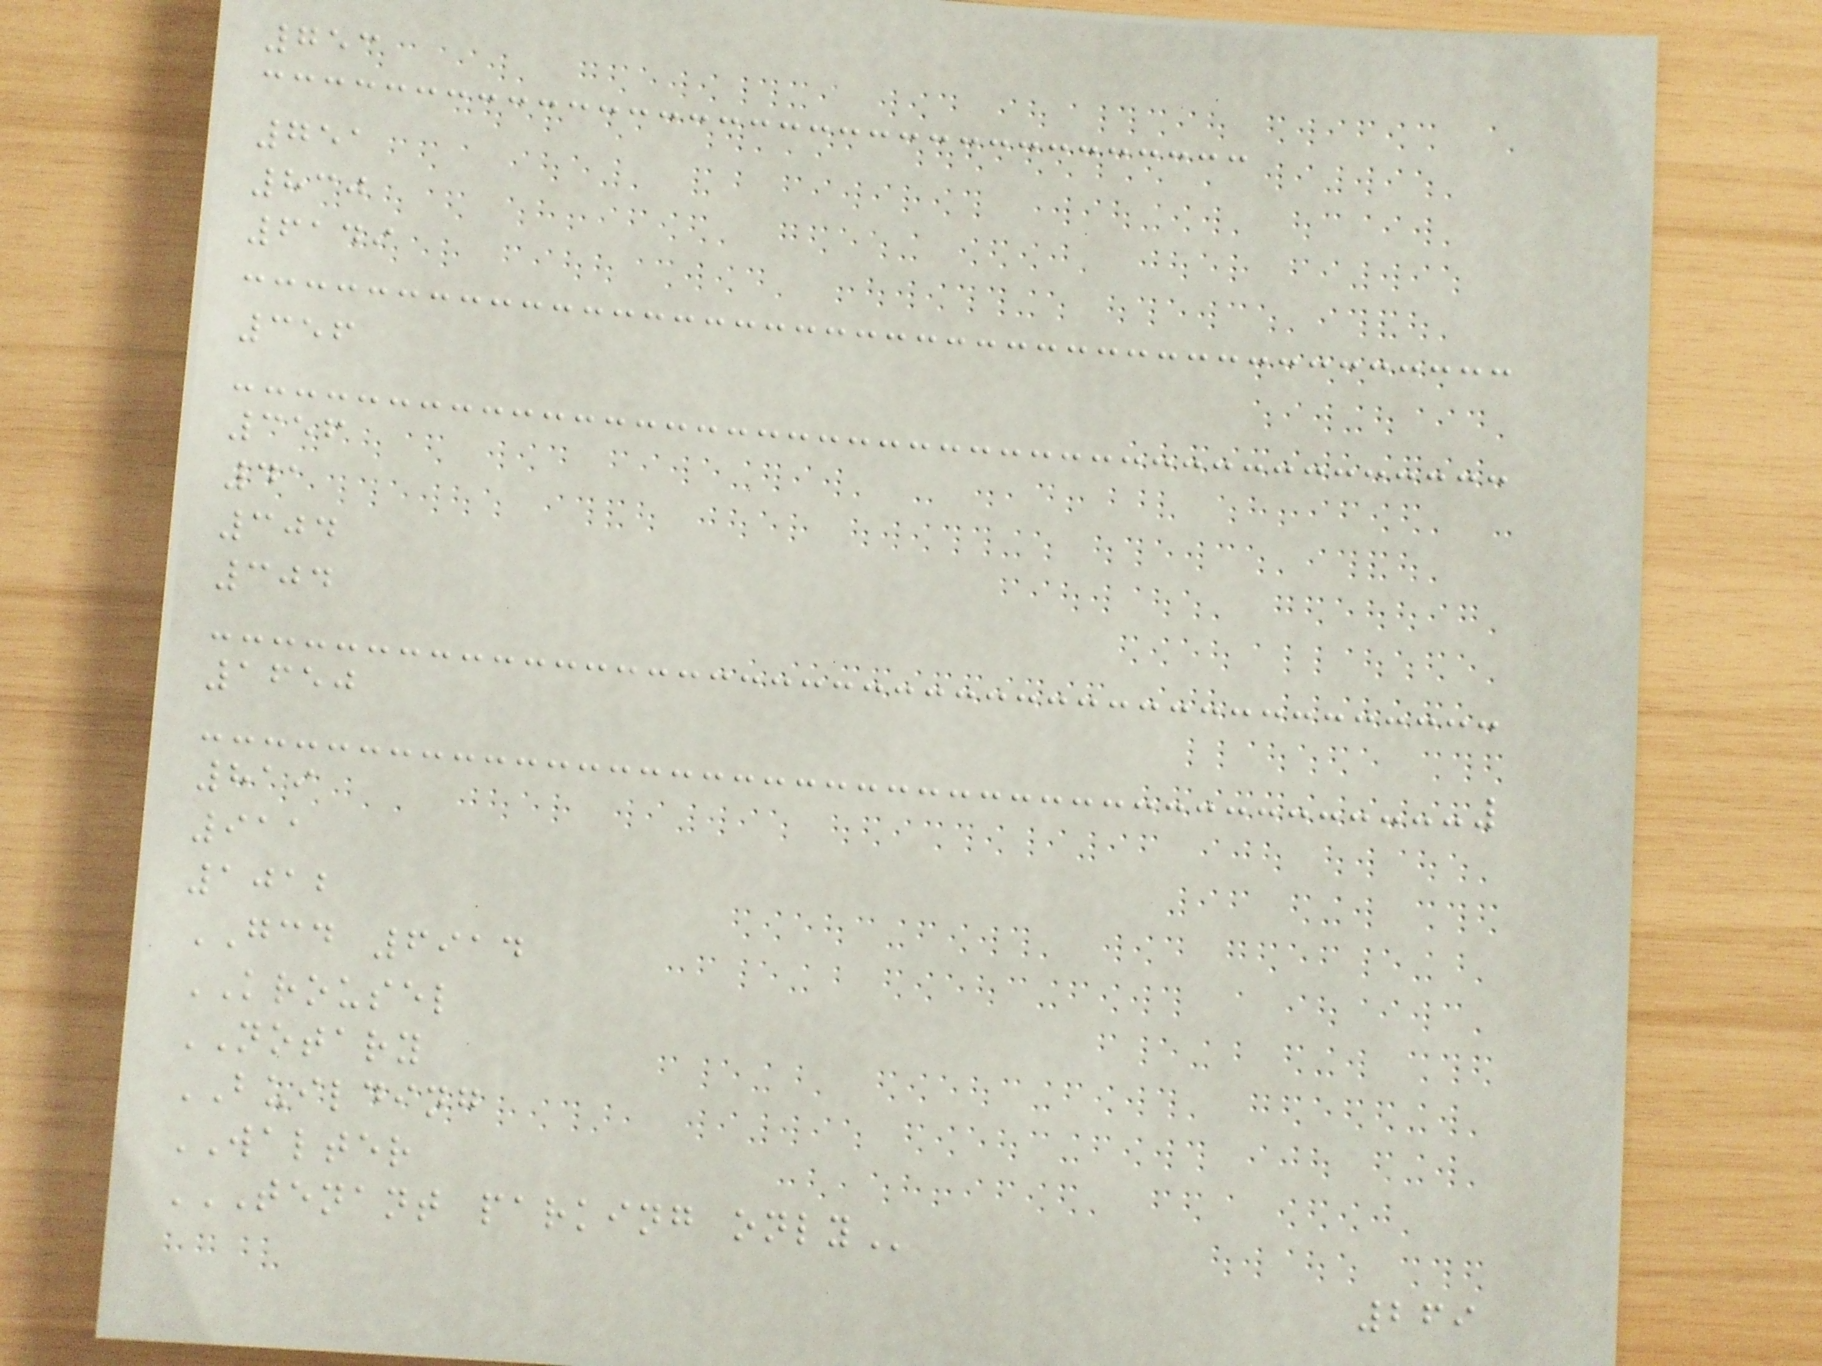753
751
830
6149
356
356
41
304
304
1650
819
911
1012
GCD 6914
KROUSEL
NOTARY
BUILDING
WALTER
TENANT PARKING ONLY
269
